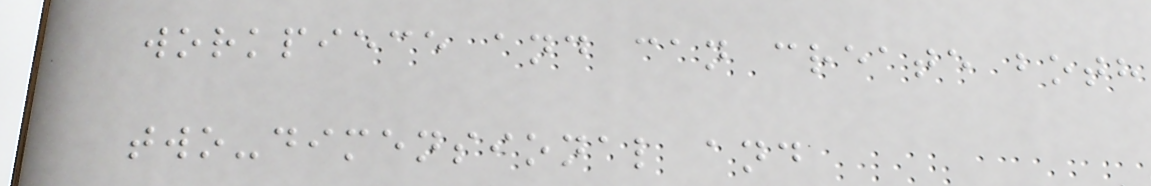workpiece and can create both
two-dimensional and
